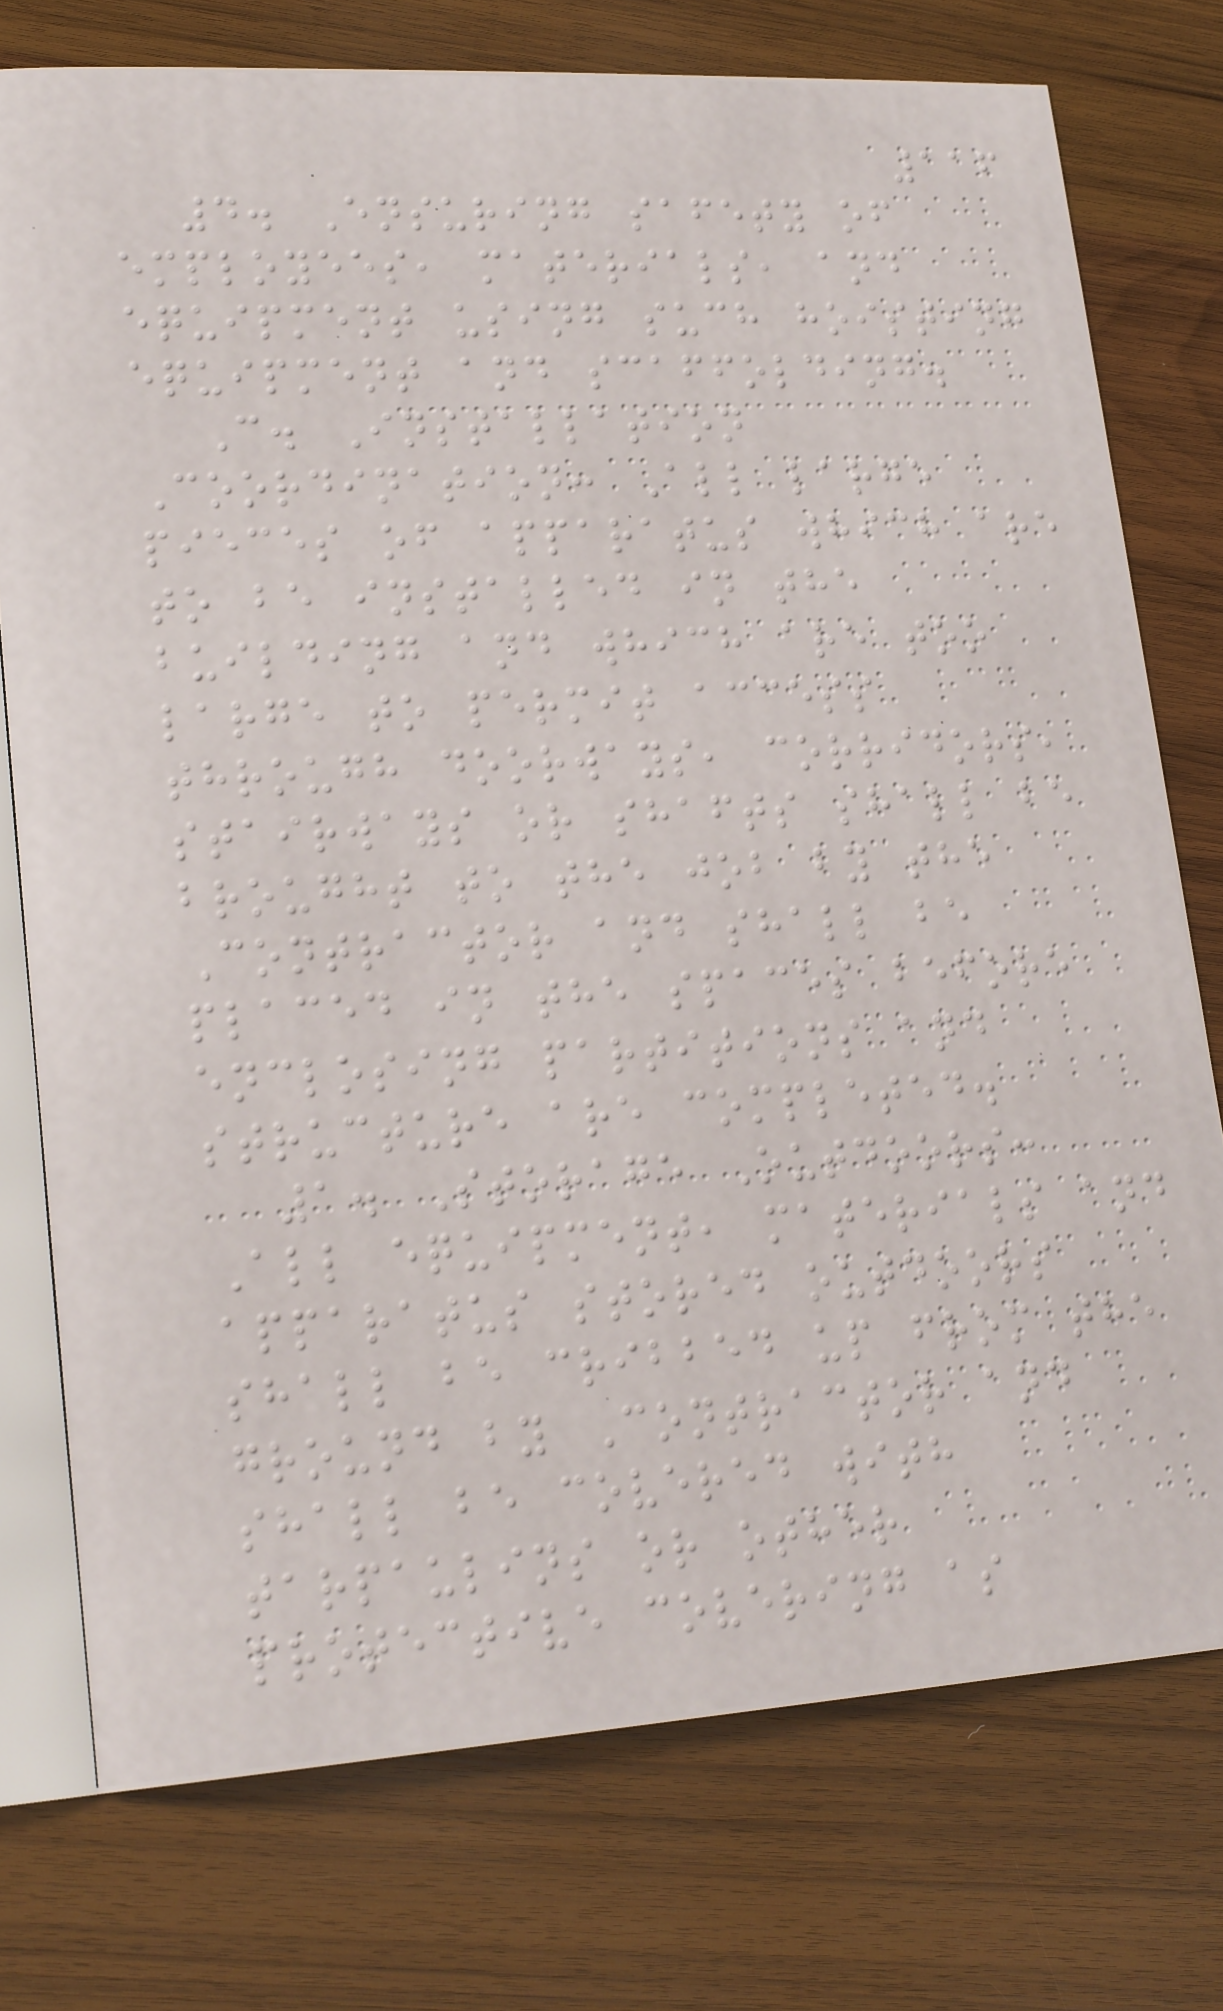116
4. Ensuring safety of
employees, materials, and
equipment using such hoisting
equipment and scaffolding.
C. Installation
Coordination: All large
pieces of apparatus which are
to be installed in the
building and which are too
large to permit access
through doorways, corridors,
stairways or shafts shall be
brought to the job by the
Contractor and shall be
placed in the spaces before
enclosing partitions and
structure are completed.
1. Storage Outdoors:
All equipment, materials and
apparatus stored outdoors
shall be cribbed up from the
ground by Contractor and
shall be covered with
tarpaulins or other
protective covering as
